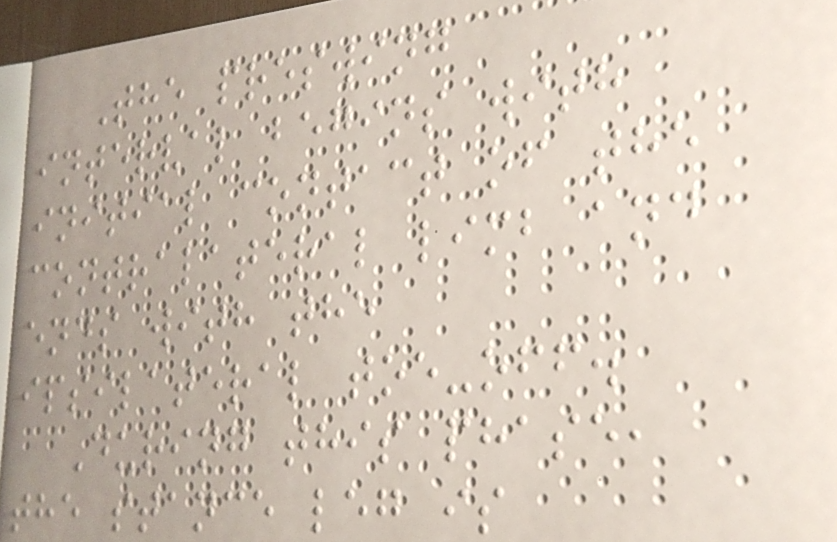The preswing
interval begins with
initial contact of the
contralateral limb and
ends with the
ipsilateral toe-off.
During this phase,
the stance leg is
